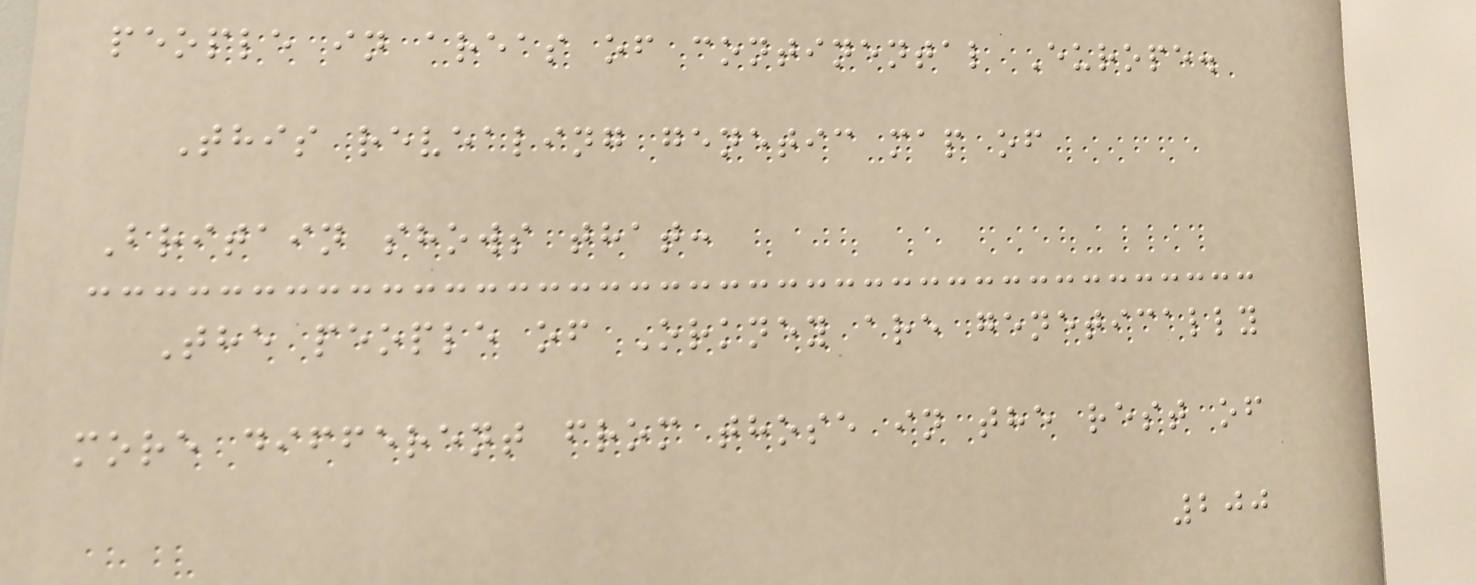people in areas of continental Europe.
This revealing genetic map of
Britain shows that:
The people of Orkney are genetically
more different from those in the rest of
200
